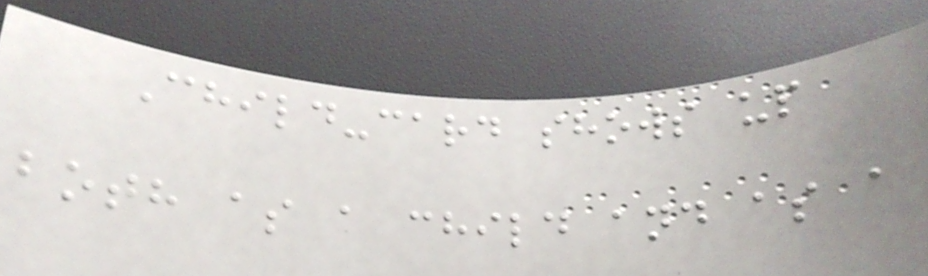Child-card shows up
both as a child and as a
